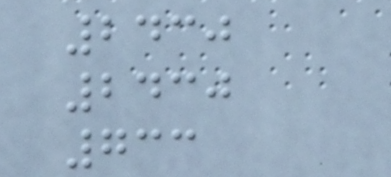2430
2430
733
